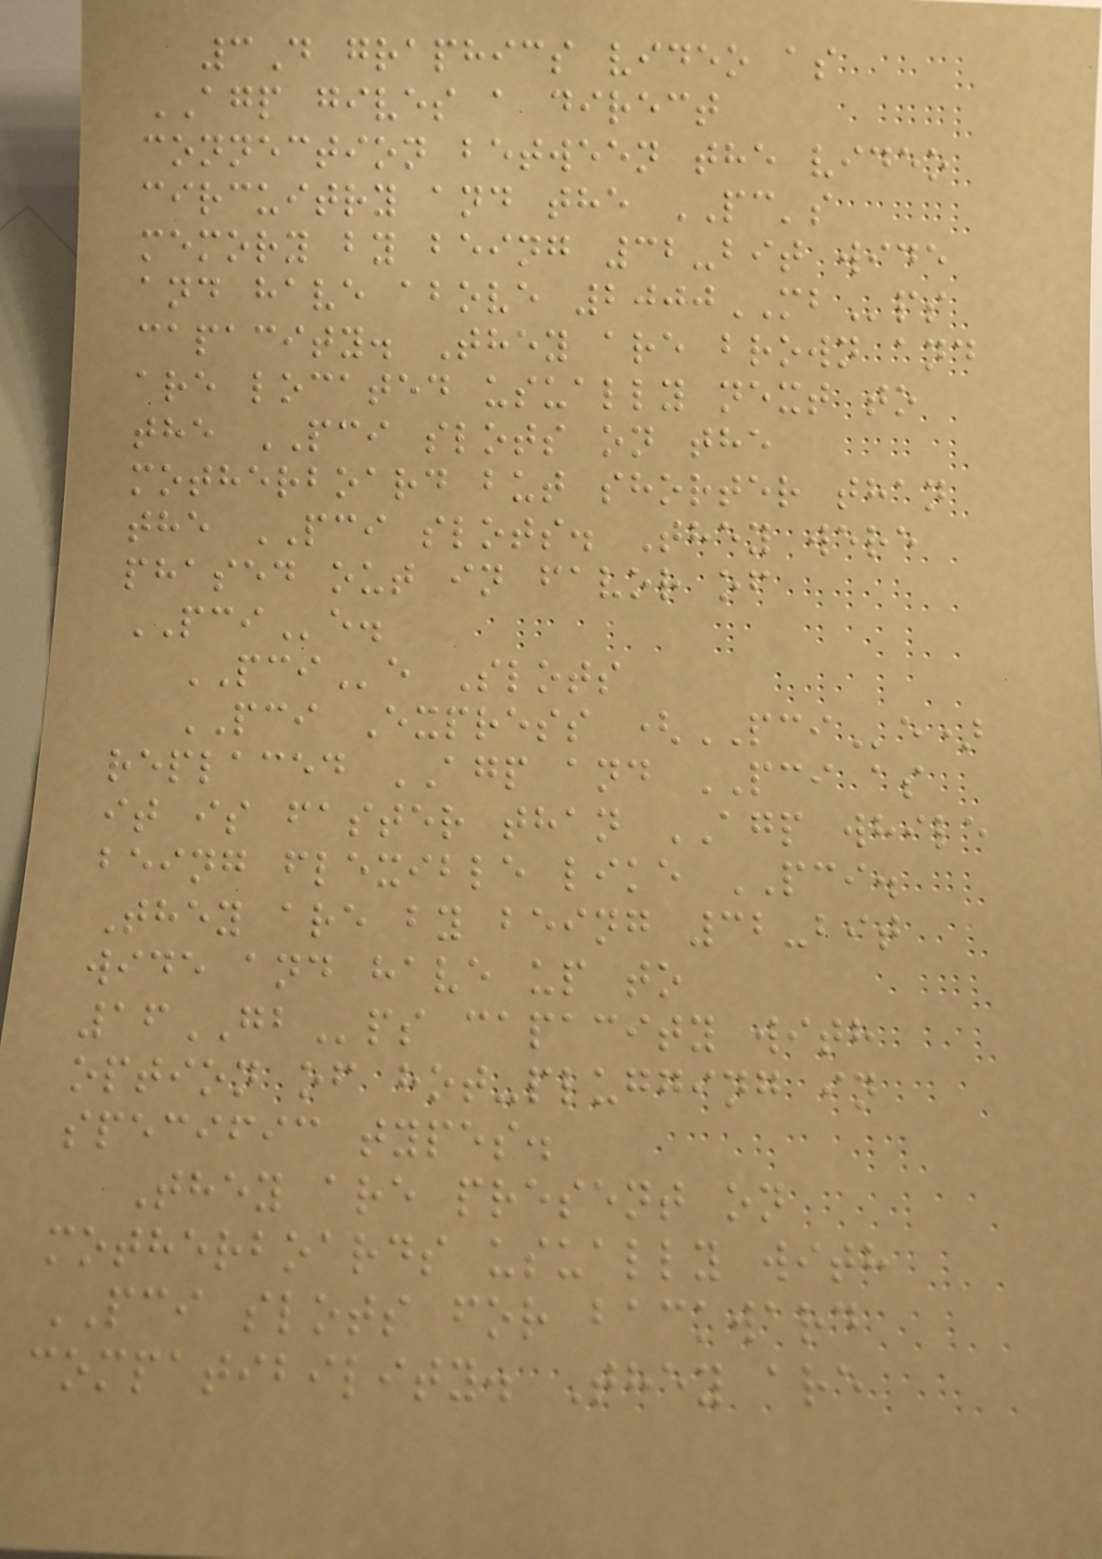3D graphics video as
AGP gives a direct
connection between the video
circuitry and the PC's
memory by being 32-bit wide
and have above 2000MBps
capacity. They are brown and
are located usually next to
the PCI slots on the
motherboard but shorter than
the PCI slots. They were
phased out in favor of
PCIe.
PCIe Slots
PCI Express (PCIe)
replaced AGP and PCI as
it is faster than AGP while
being flexible like PCI.
They are by being 32-bit
wide and have up to
16GBps capacity with
option of hot-plugging in
specific types.
They are present on
motherboards usually with
PCI slots for backward
compatibility. They are
